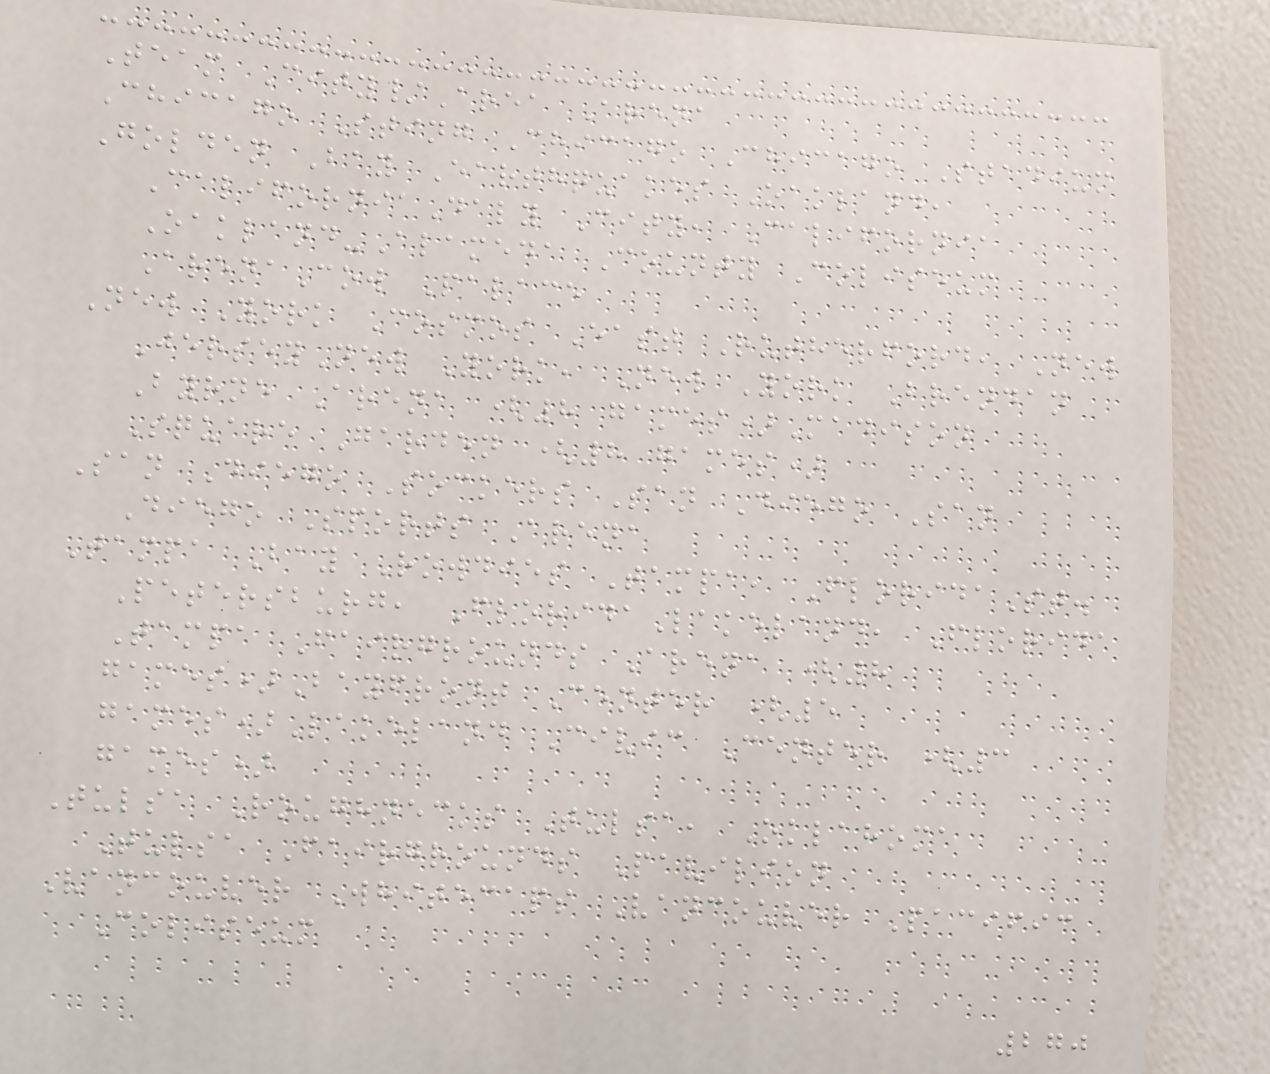Team City/Area Arena
Chicago Sting Chicago Chicago Stadium
Golden Bay Earthquakes Oakland,
CaliforniaDaly City, California
Oakland-Alameda County Coliseum
ArenaCow Palace
New York Cosmos East Rutherford, New
JerseyNew York, New York Brendan
Byrne Arena (8 games)Madison
Square Garden (8 games)
San Diego Sockers San Diego San
Diego Sports Arena
Tampa Bay Rowdies Tampa, FloridaSt.
Petersburg, FloridaLakeland, Florida
Tampa Fairgrounds Arena (8
games)Bayfront Center (5
games)Lakeland Civic Center (3
games)
Tulsa Roughnecks Tulsa, Oklahoma
Tulsa Fairgrounds Pavilion
Vancouver Whitecaps Vancouver Pacific
Coliseum
270
